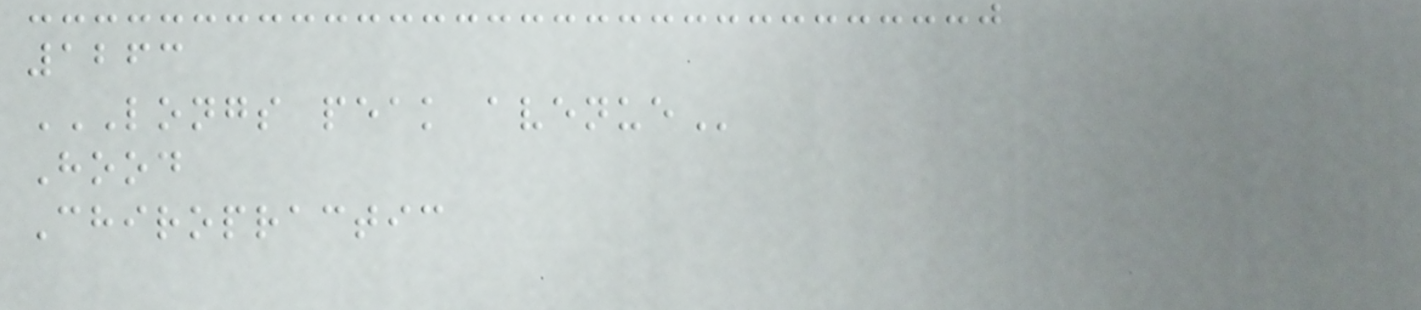1263
LONGS PEAK AVENUE
Hood
Chiropractic
